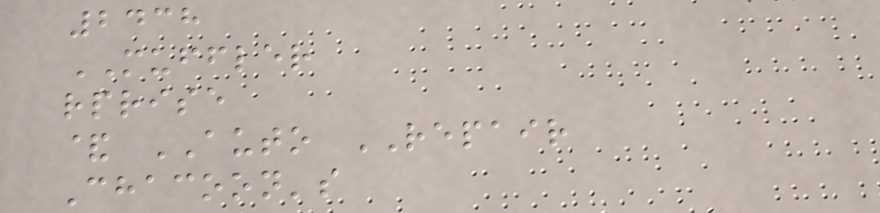2438
MUFFLER
rprise
& AUTO REPAIR
Chacoon's
